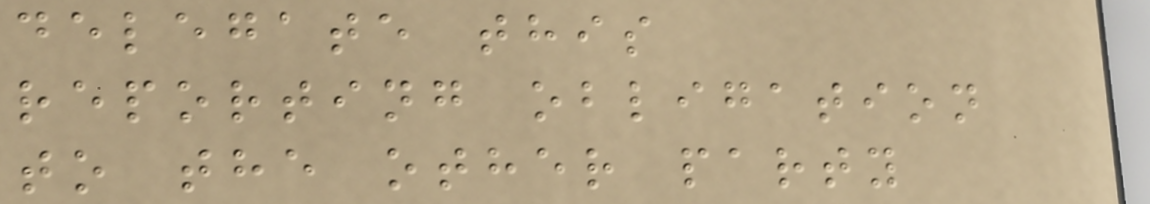delegate this
reporting obligation
to the other party
